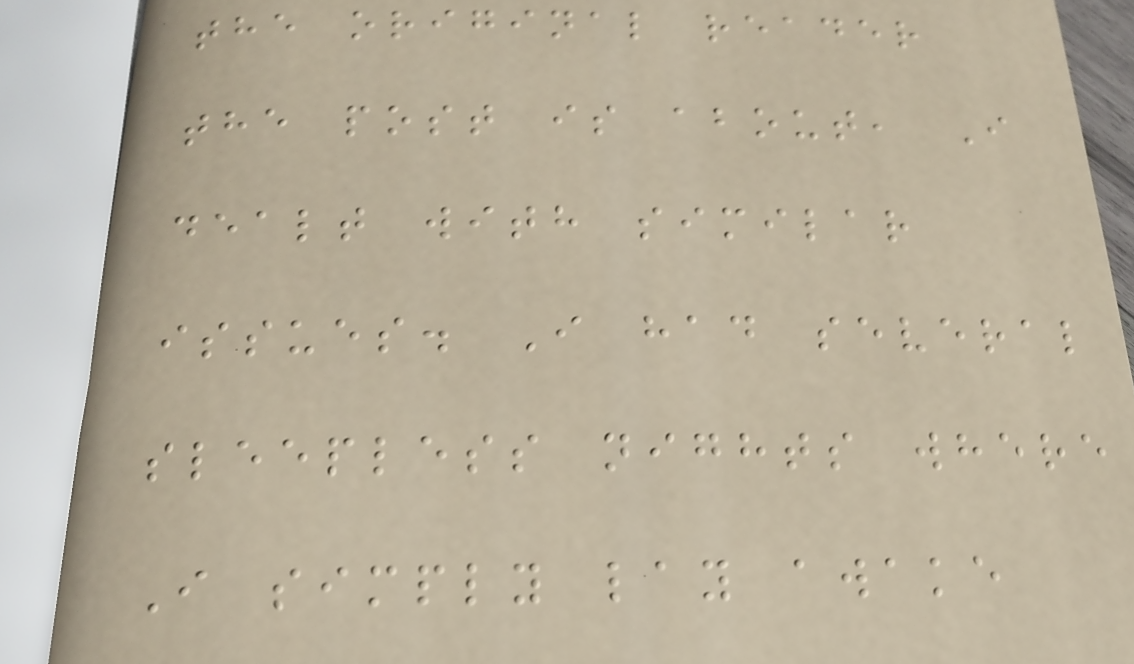the original reader
the post is about, I
dealt with similar
issues. I had several
sleepless nights where
I simply lay awake
